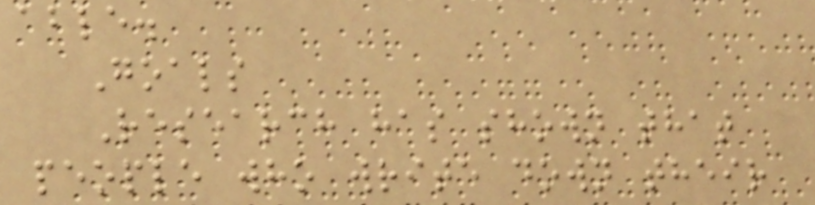able.
Goals
Research has shown that
people who write down their
